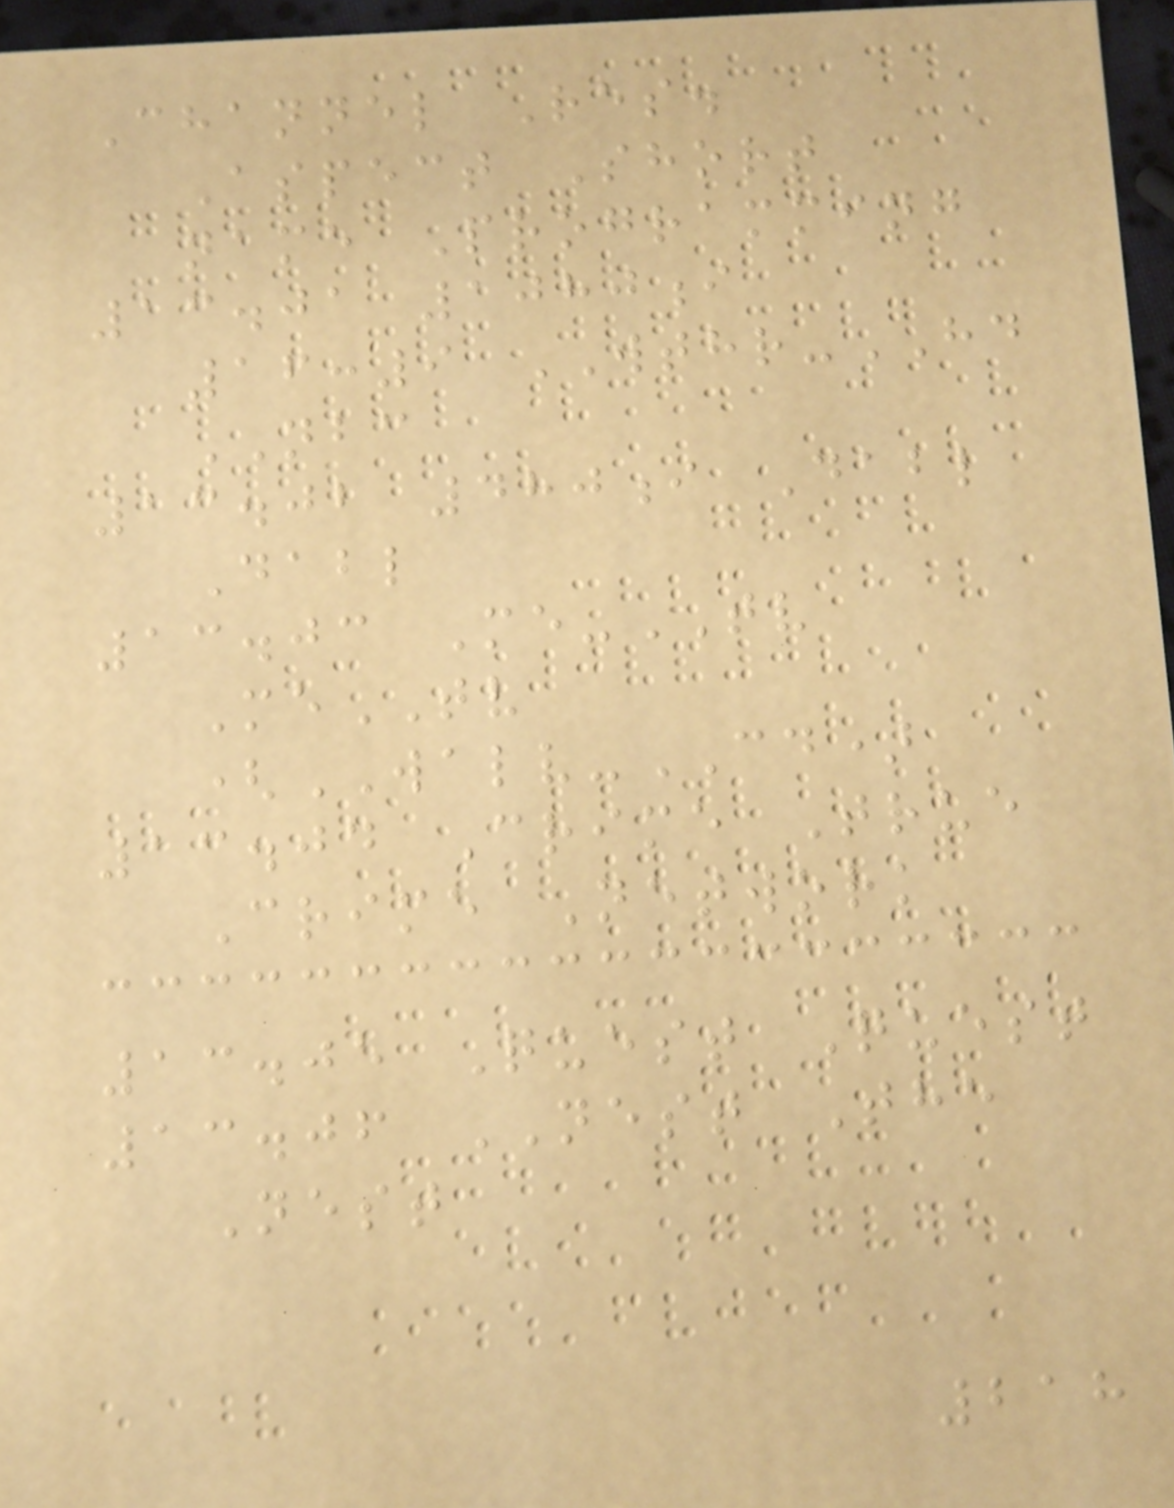Channel Res.
Aspect Short
name Programming
13.01 1080i
16:9 WTHR-HD
NBC
13.02 480i Dabl
Dabl
13.03 Me-TV
MeTV
(WALV-CD)
13.04 Crime True
Crime Network
13.05 Quest Quest
13.06 NEST The
Nest
218
